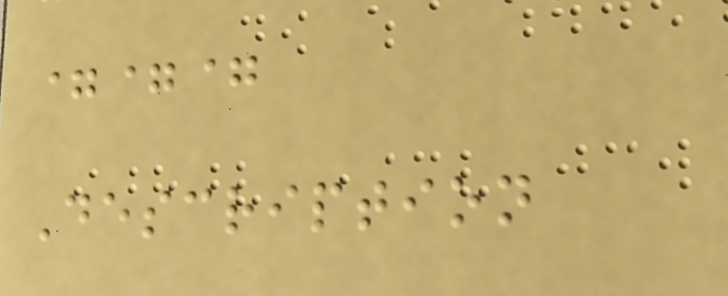===
Description
